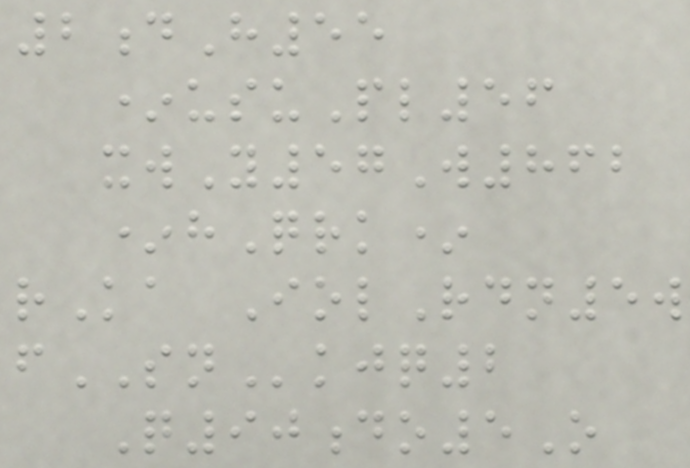2dH55
*usuPl56
xwY57W862
*hQrk*
rKa IolRdn5w
fSNkjq2
Q90do5O
